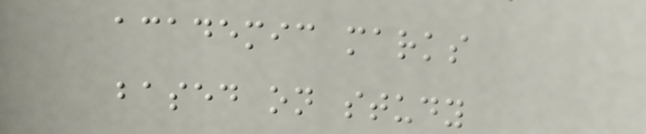academic marks
based on study
